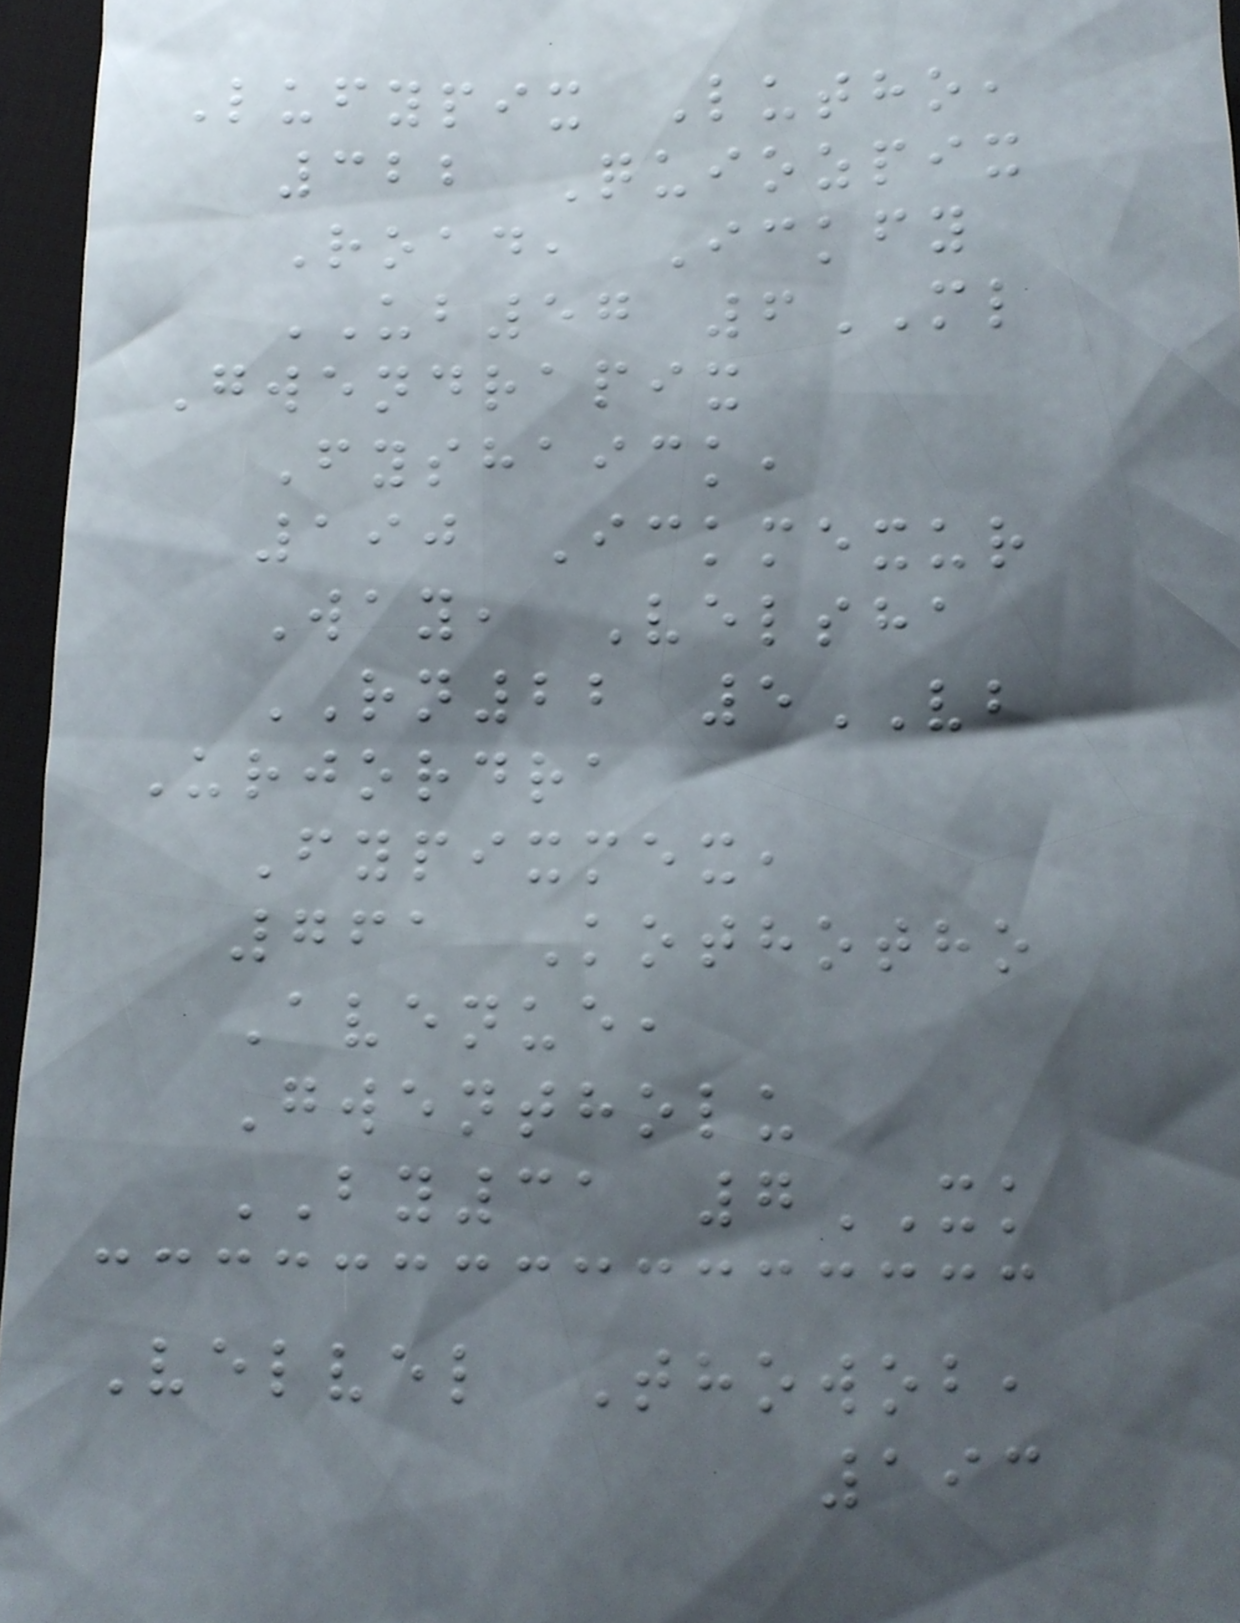Lufypix Lutho,
322 Quiozpix
Road, Ickfy
UB57 6ML
Gwendrapix
Fyshaick,
190 Ickmexur
Way, Velsha
RN22 5VB
Urjordra
Fypixmex,
761 Kothotho
Avenue,
Gwentholu
BY31 7XK
Velvel Thowob,
193
